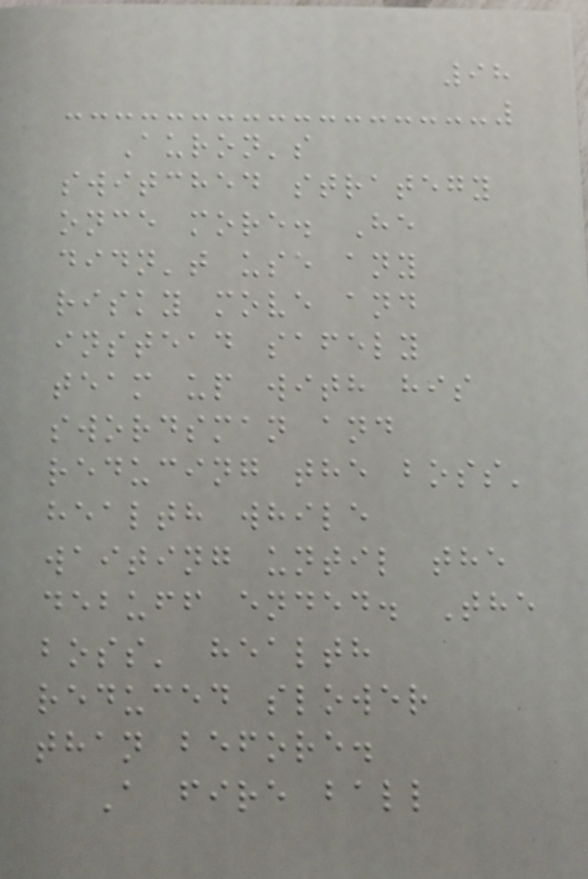98
Auron's
switched strategy
once more. He
didn't use any
risky move and
instead safely
team up with his
swordsman and
reducing the boss'
health while
waiting until the
debuff ended. The
boss' health
reduced slower
than before.
A fire ball
